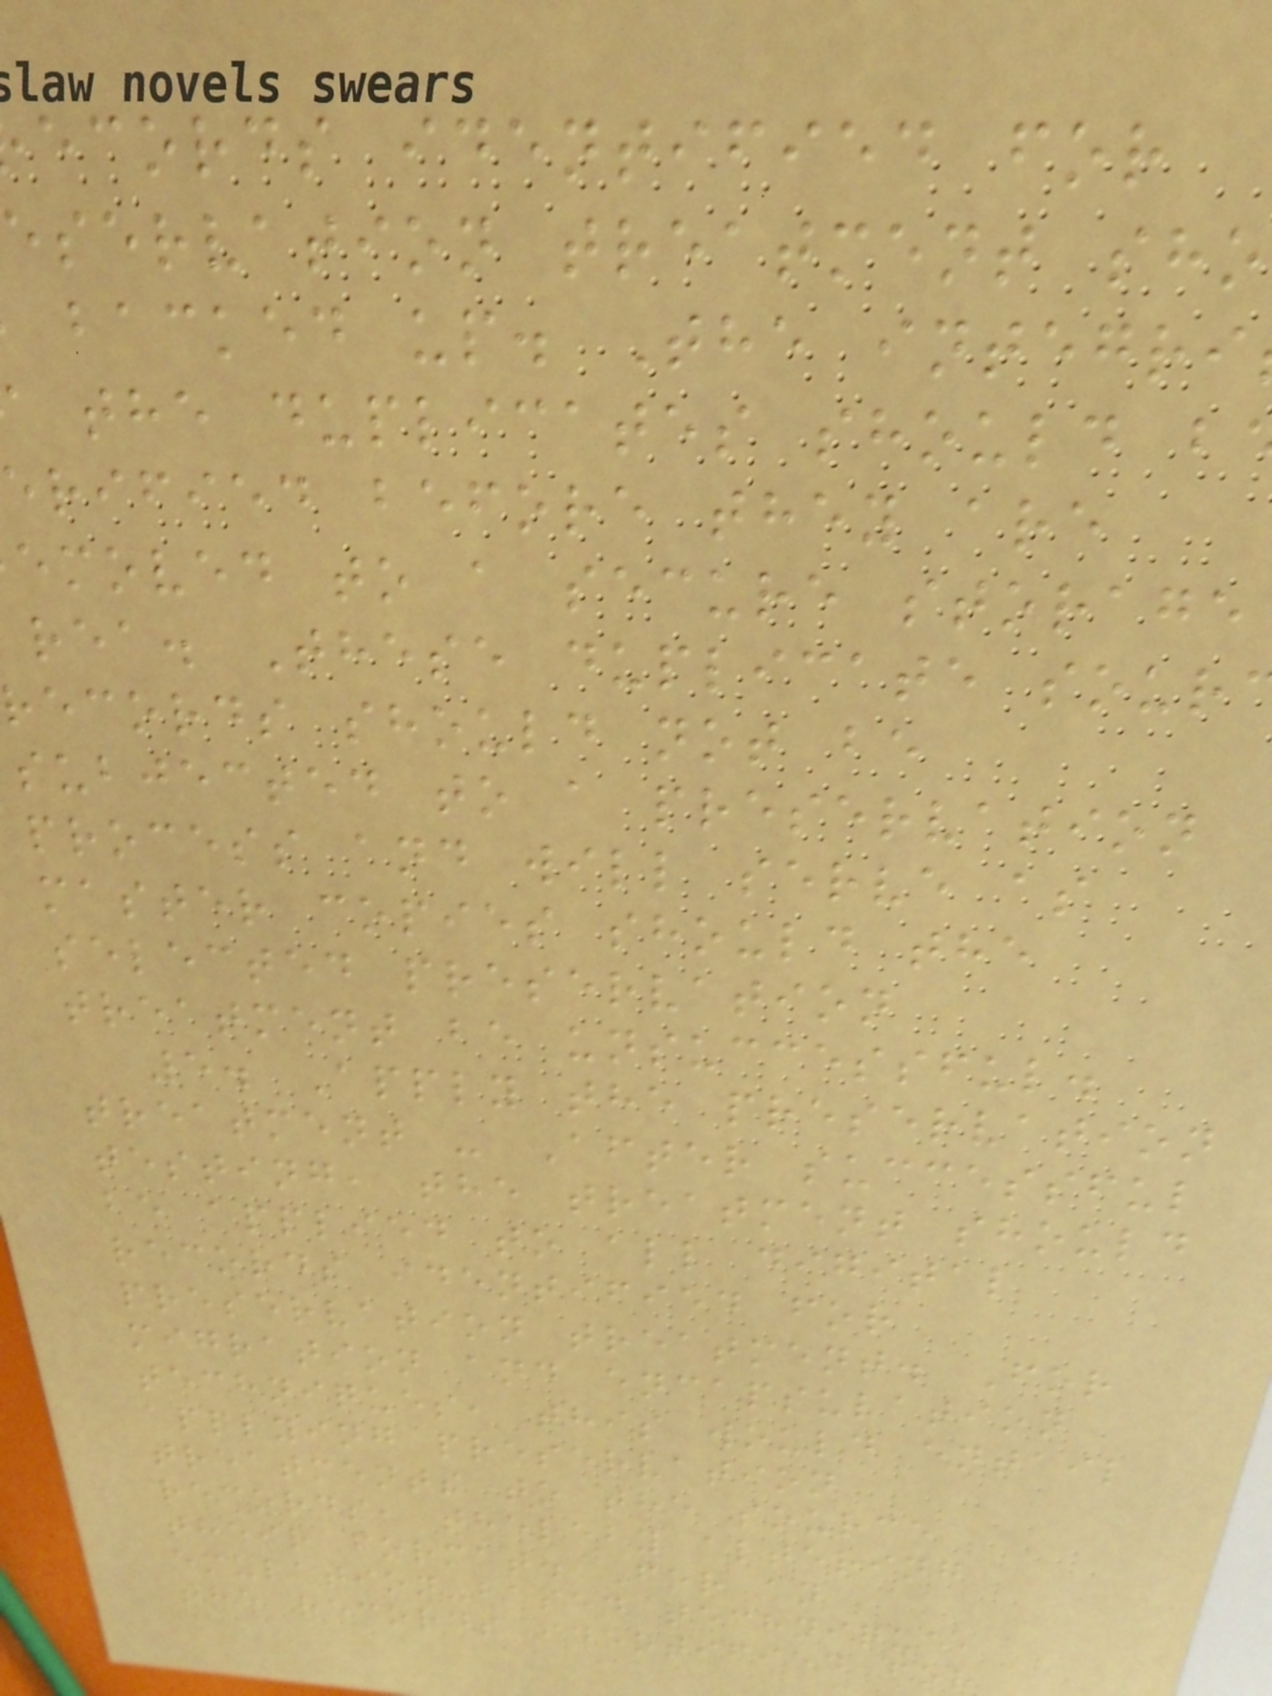ecords identified for
eservation treatment sho
backed up. The integri
the duplicates should b
erified before they are
emoved to a secure storage
rea. These duplicate sour
records should not be
subjected to a preservation
process and will serve as
master copies should the
selected preservation
treatment be unsuccessful.
5. Apply the preservation
treatment - After successful
testing, the treatment should
be applied to all digital
records identified for
preservation treatment. For
migration and encapsulation
techniques, this would entail
applying preservation
treatments to the source
records, thereby altering
their format. For an
emulation-based technique,
the records identified for
